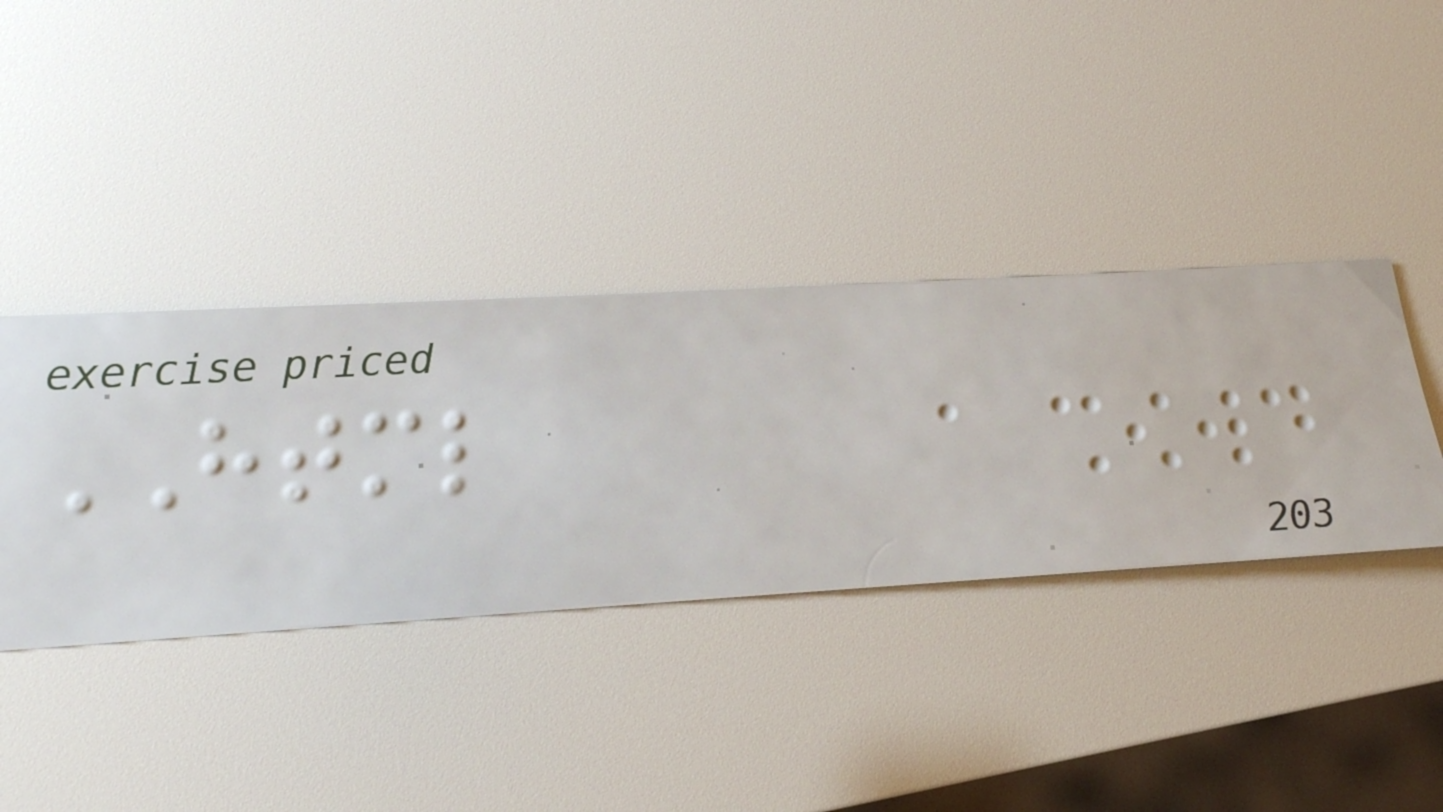HTML
